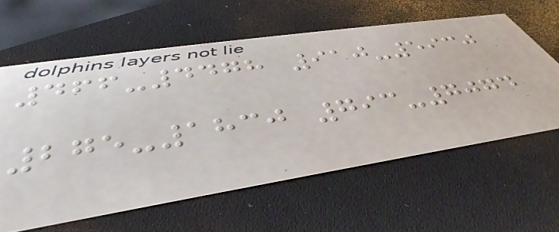466-4478 910-5930
275-1830 793-7074
